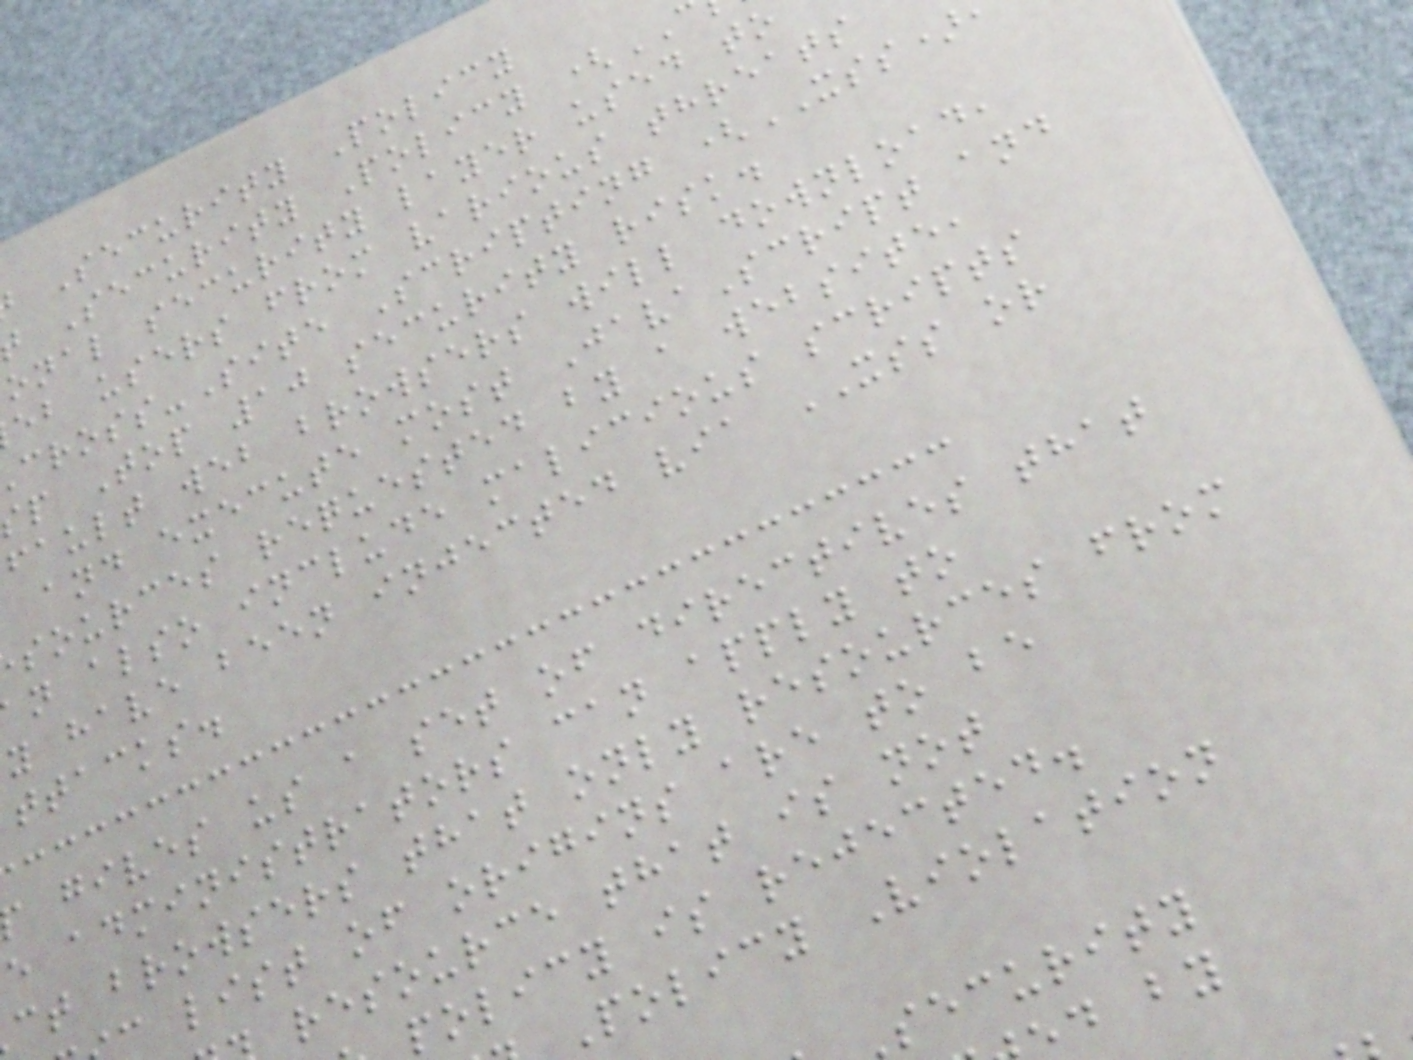Security Policy
Security Policy (
onal security layer used to
eb users from various threats
ross-Site Scripting (XSS)
p Top 10 security risk.
fault web browsers will download,
and execute most JavaScript and
sources requested by a website,
n also include malicious scripts
y have been injected via XSS or
ttacks.
gives us a set of directives that
e administrators can apply to
ct browsers that only resources from
c list of origins are to be
resource that is not
policy is rejected.
Policy Violation
